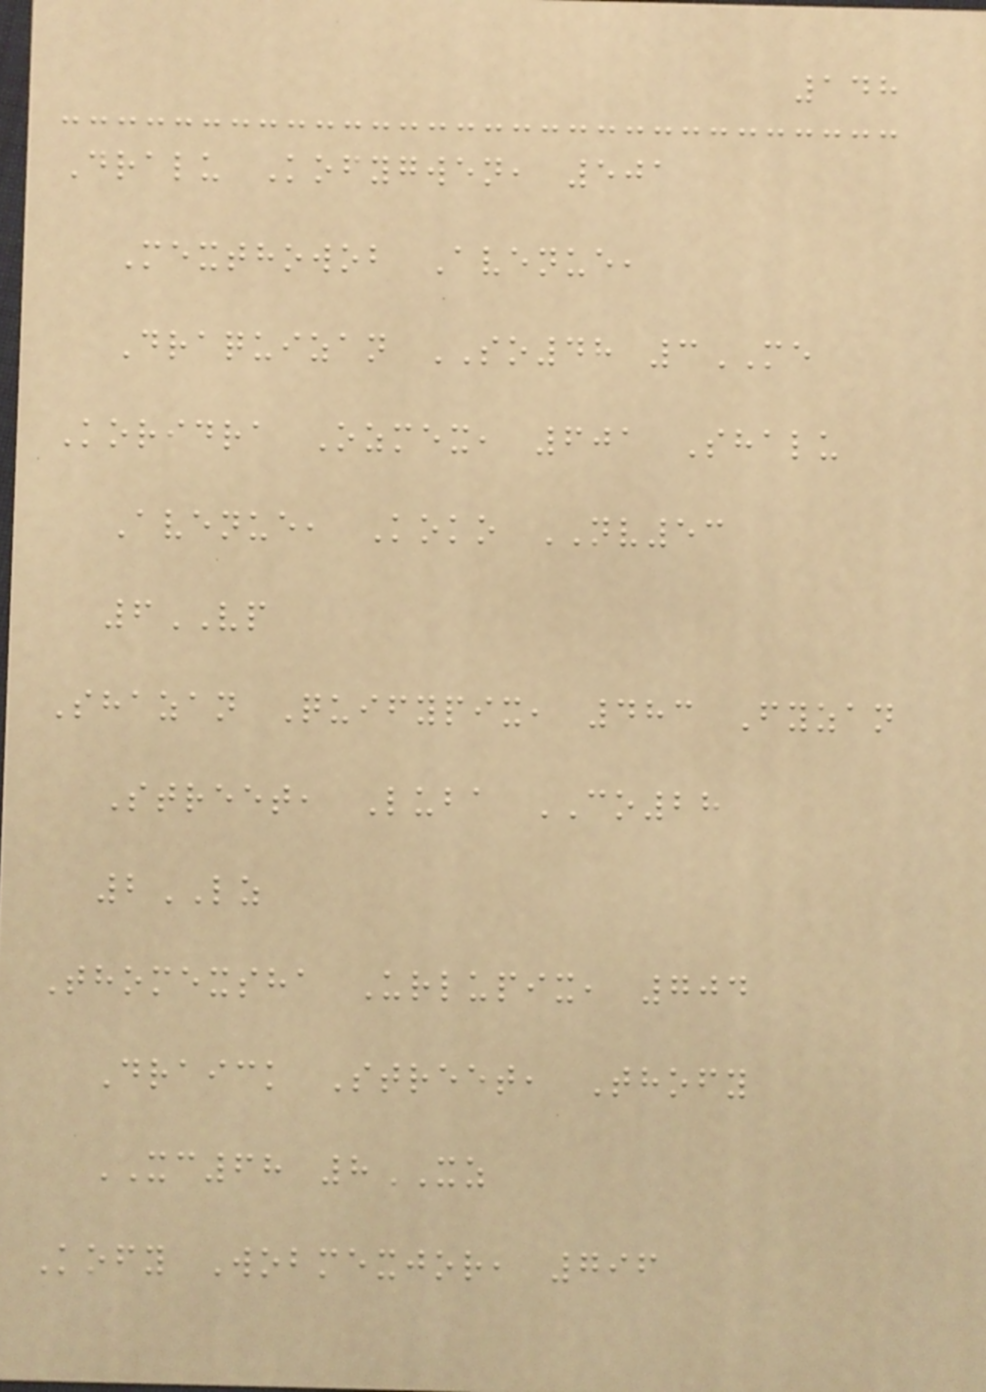148
Dralu Kofygwen, 501
Mexthowob Avenue,
Draquizan SO48 3ME
Koridra Ozmex, 601 Shalu
Avenue, Koko NV53
6VP
Shazan Quifypix, 483 Fyzan
Street, Luba CO28
2LZ
Thomexsha Urlupix, 704
Draick Street, Thofy
XC68 8XZ
Kofy Wobmexjor, 796
